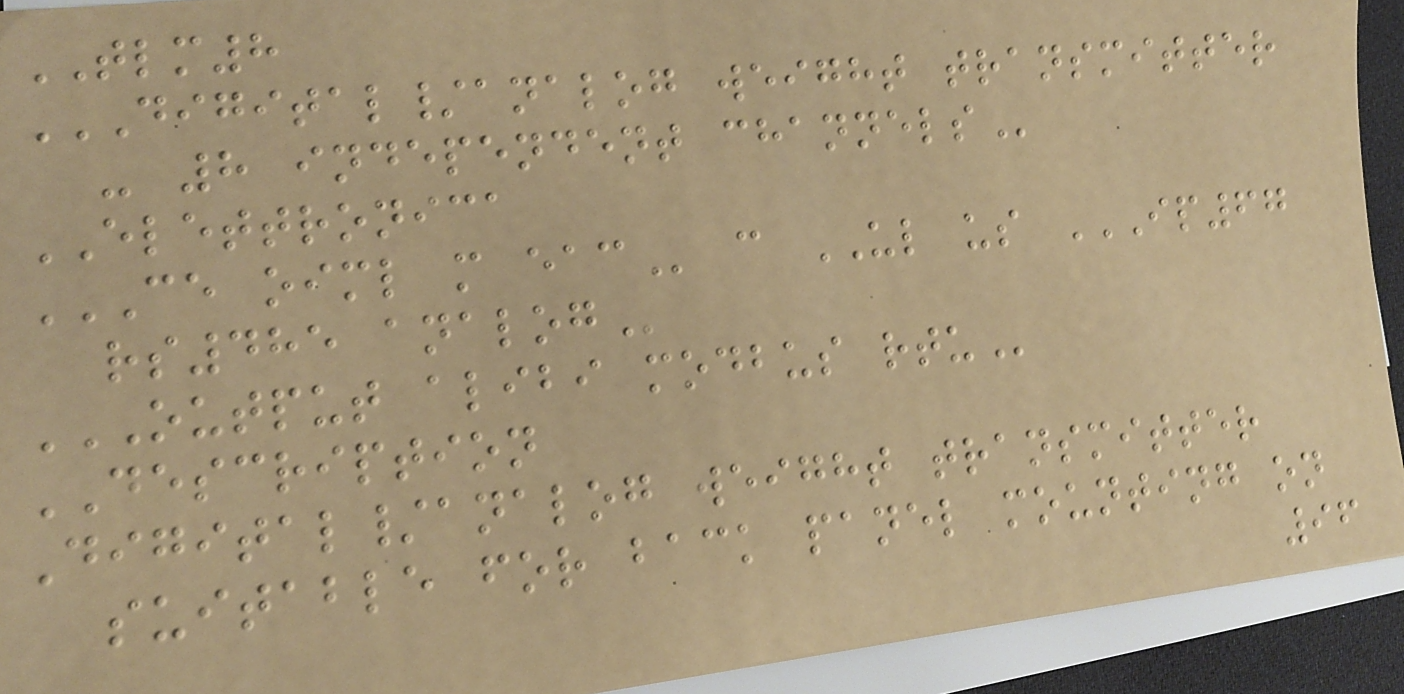TLM8
DIGITAL/ANALOG WEIGHT TRANSMITTER
- 8 INDEPENDENT CHANNELS
ELETTRONICA
CE OIML M EAC c UL us IP67
RS485 ANALOG
OUTPUT ALIBI MODBUS RTU
DESCRIPTION
Digital/analog weight transmitter
suitable for back panel mounting on
96
